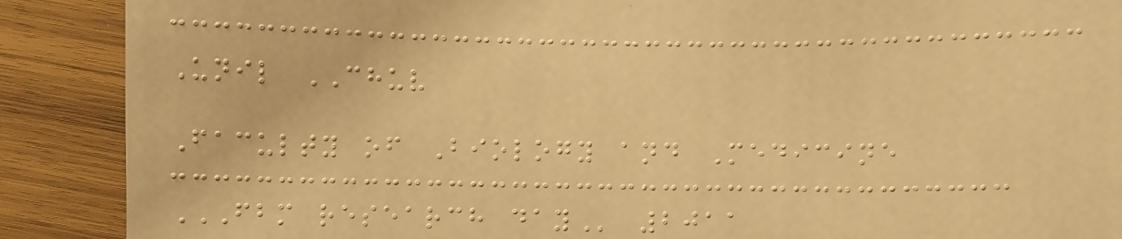Unil CHUV
Faculty of Biology and Medicine
FBM RESEARCH DAY 2011
